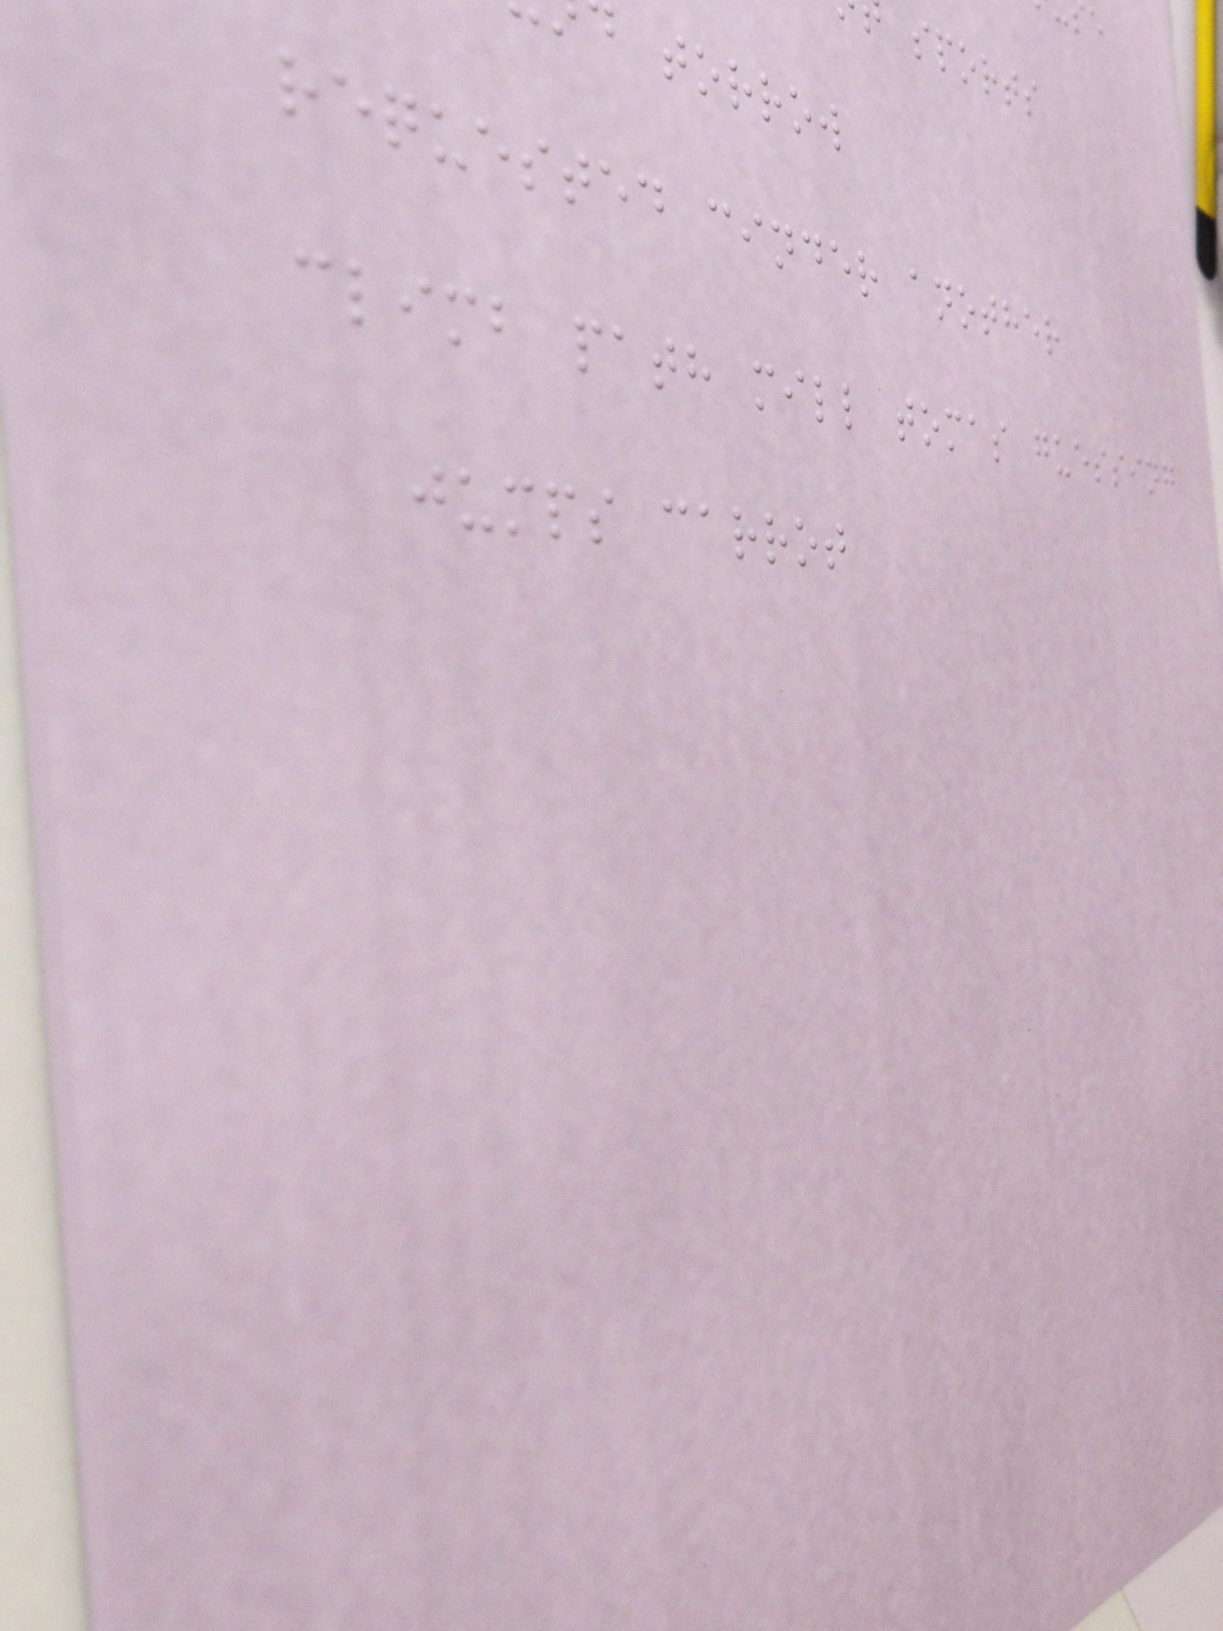sports
torrow
requested cinder another
climb path mill tomas guessing
jumps carrot
